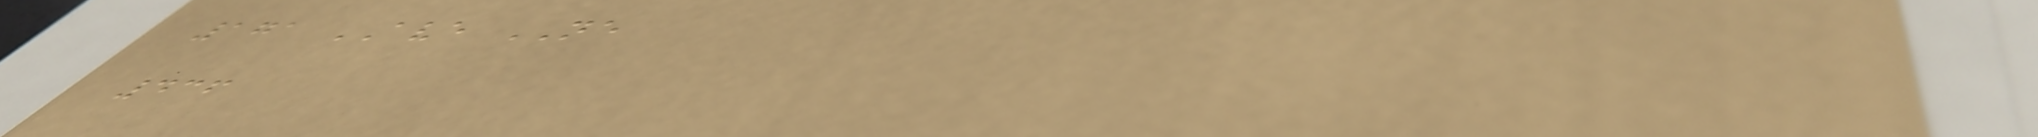171 AVE NE
436
